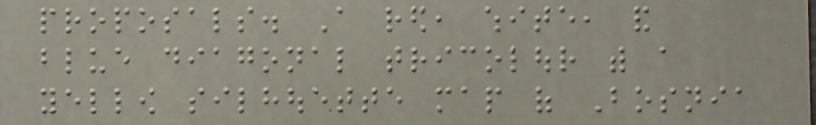proposals. A red, white, and
blue diagonal tricolour with a
yellow silhouette map of Bosnia
